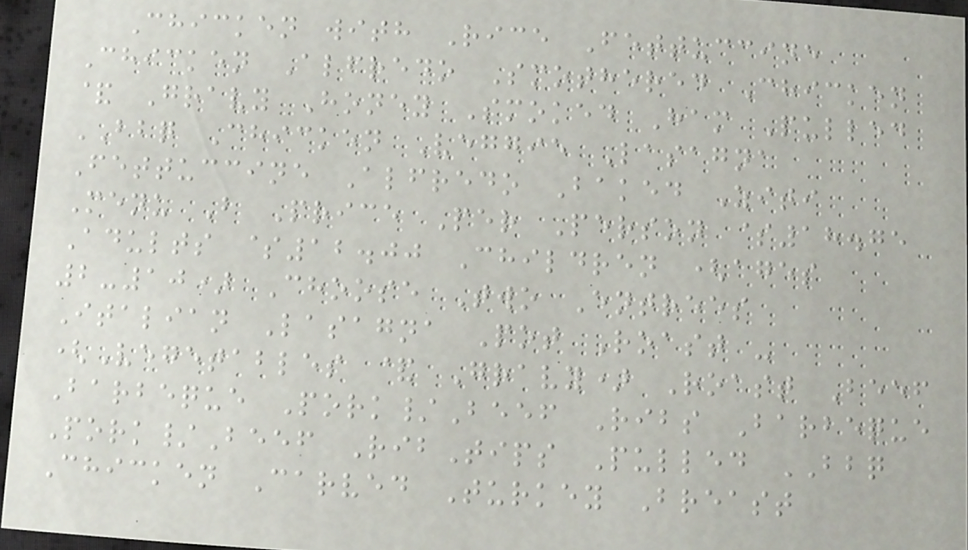Chicken with Rice Fettuccine
Chicken Alfredo Smothered Chicken
& Gravy Honey Smoked Ham Pulled
BBQ Chicken Veggie Lasagna
Fettuccine Alfredo Baked Ziti
Menu B Price Per Person $18.75
Adults $12.00 Children (ages
2-10) Choose Two Entrees
Italian Lasagna Pot Roast -
(Vegetables & Gravy) Roast Beef
Barbeque Pork/Beef Ribs Barbeque
Pork/Beef RibTips Pulled BBQ
Chicken Carved Turkey Breast
